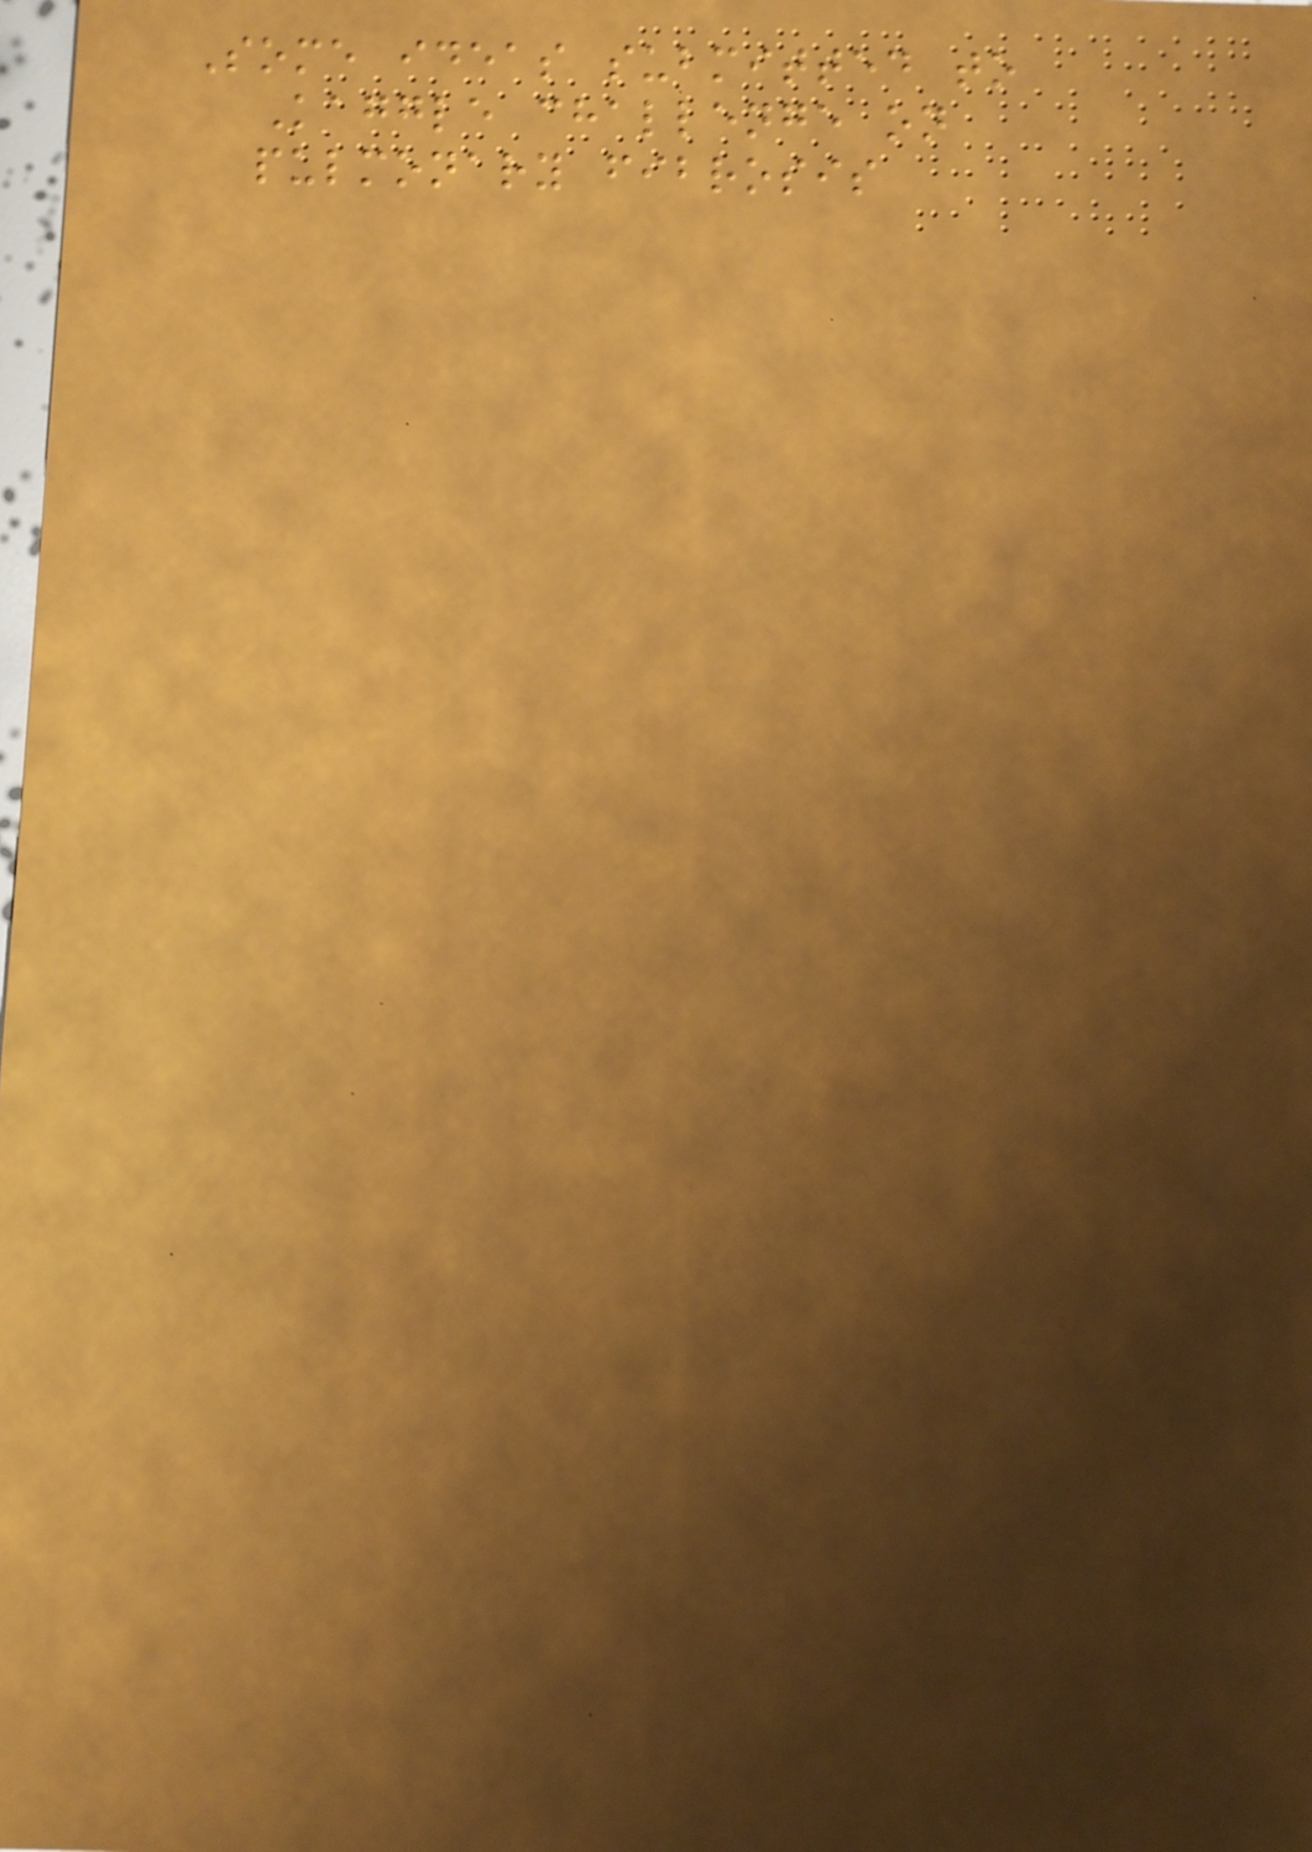Some ideas submitted to
Kaggle challenge on
pulmonary fibrosis
